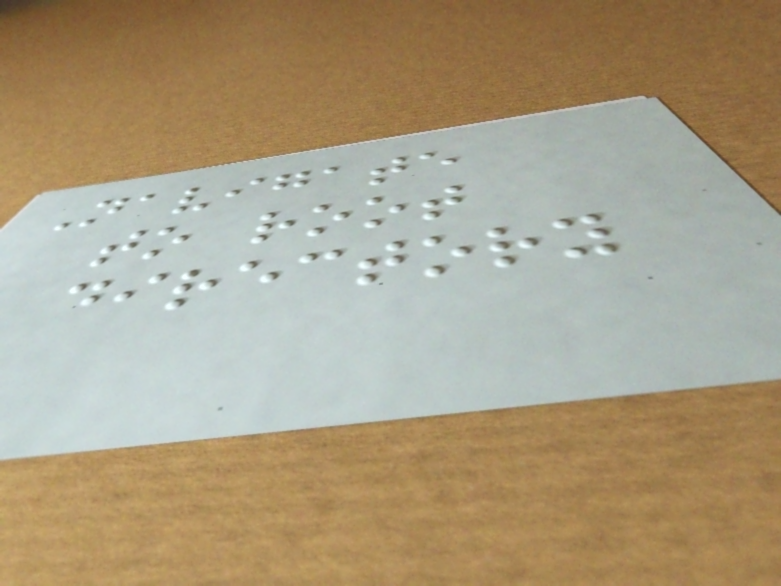Navigate
to root
directory
